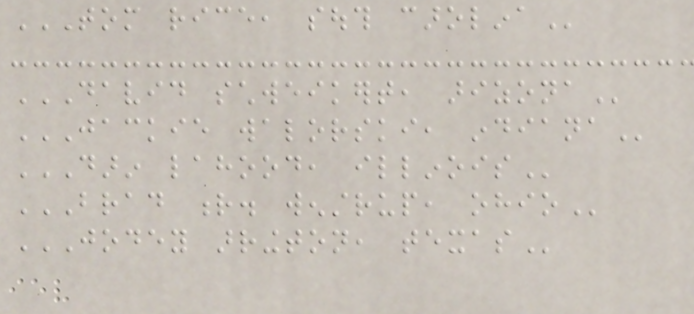TOM RICE, SOUTH CAROLINA
DAVID SCHWEIKERT, ARIZONA
JACKIE WALORSKI, INDIANA
DARIN LAHOOD, ILLINOIS
BRAD R. WENSTRUP, OHIO
JODEY ARRINGTON, TEXAS
